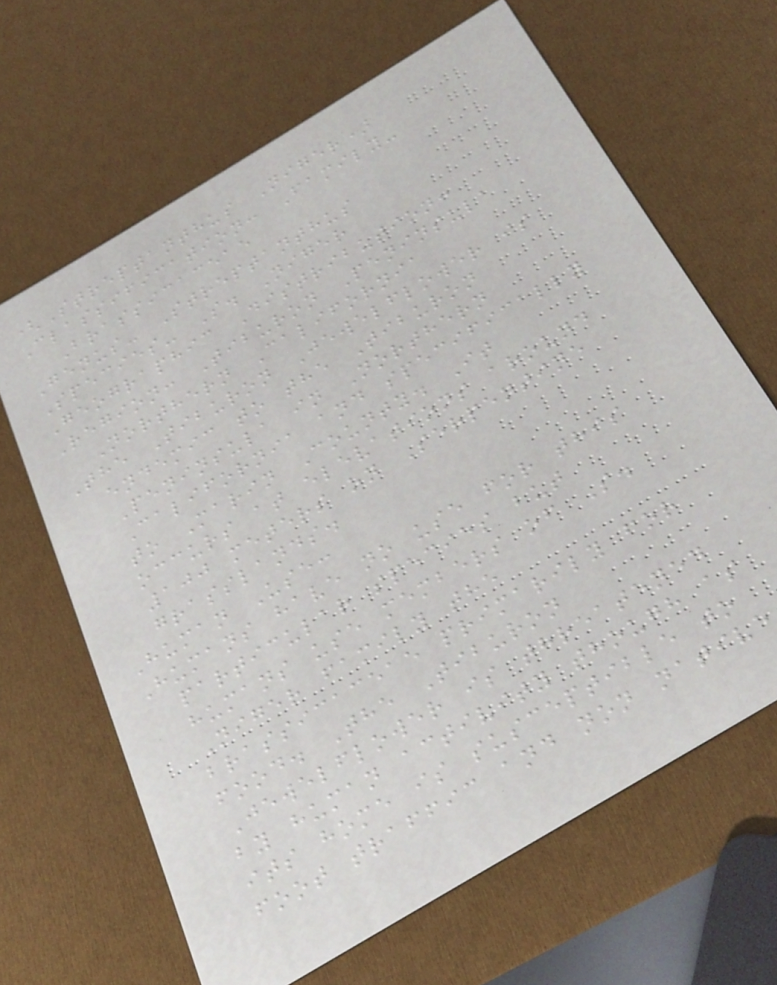(Streptanthus Niger)
Classification: Family-
Brassicaceae
Genus- Streptanthus
Species- S. Niger
Geographic Distribution:
Region: Tiburon Peninsula
Northern California
The Tiburon Jewelflower is
endemic to the Tiburon
Peninsula in Northern
California and specifically
to Marin County. It
occurs at elevations around
100 meters on Serpentine
grasslands.
Human Use:
Humans have no use for this
particular species but
humans use members of S.
Niger family the
brassicaceae primarily for
food. The Tiburon
Jewelflower is threatened
by human activity though as
its home is susceptible to
foot traffic and non native
